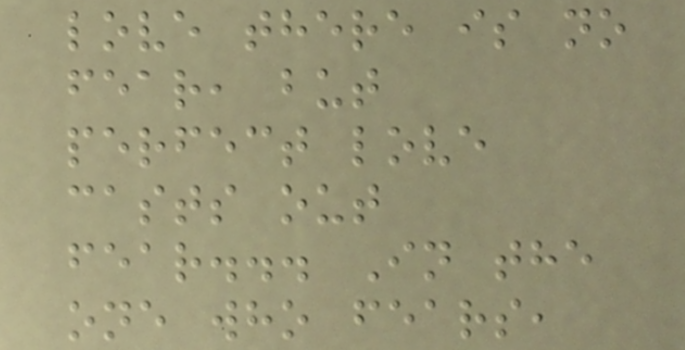love there is no
fear, but
perfect love
casts out
fear... In the
one who fears,
